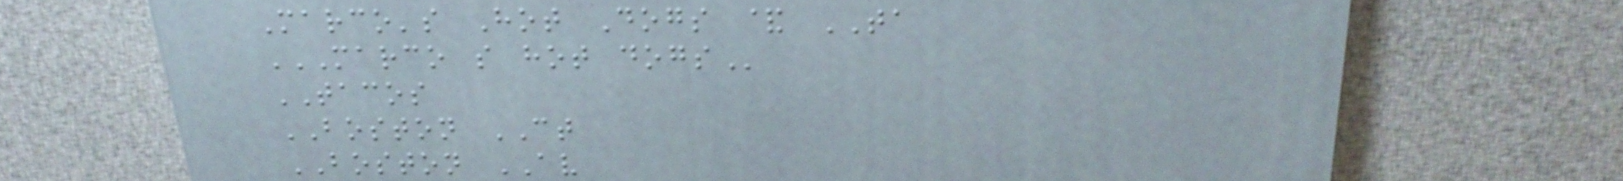Marco's Hot Dogs & TA
MARCO S HOT DOGS
TACOS
BOSTON CT
BOSTON AV
